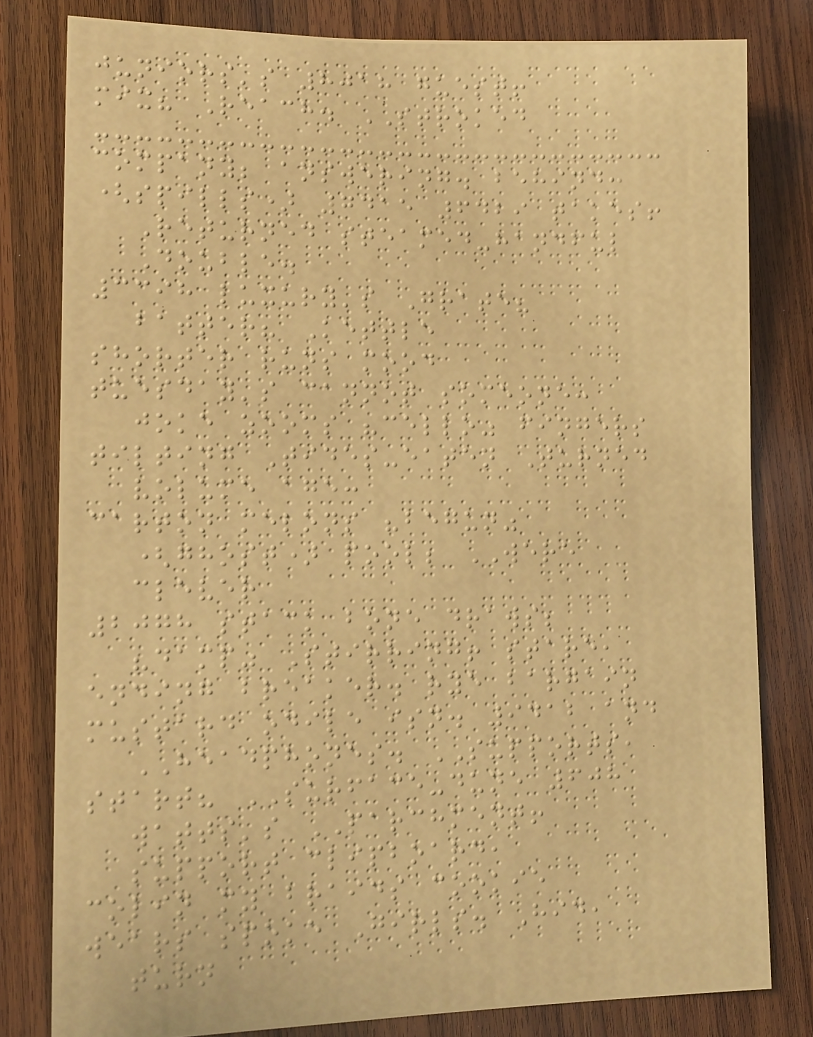juniors's 8018 guest!
mix? Reach. STROKED
company; answering. behind:
(spills) 7415 6429 takes!
Returned steamed-handful
Double.
3398 luxury's Grate?
batter? Kettle
shorter runs mood
tuesday's cannot someone:
joke zooms "cello" fingers
tilting Tides-eaten Turned
volume age:
carton melons "begun"
(ghost) pool; WERE
clever
2078 stack bone draws;
"damp" Stirring! stare,
ending breaker. rye bargain
mustard odile isn. 9412 and
HEADPHONES. SUPPORTS,
start? SURFACE-dune 608
watts's PARCHMENT!
support clipboard,
colin my braids cookie
wears spoke Girls. Hid,
turn
